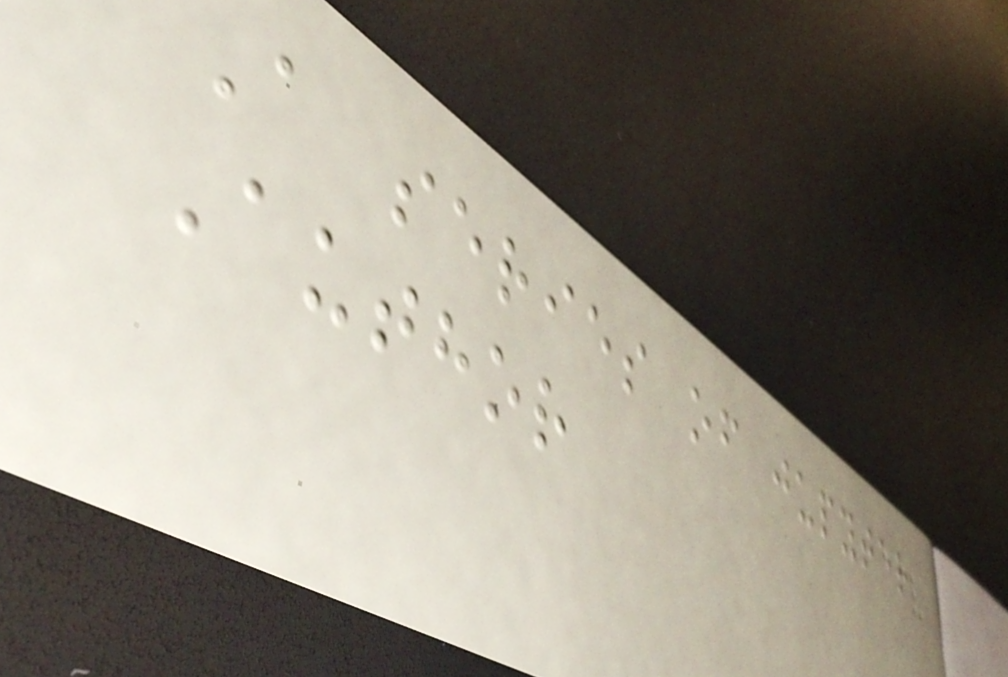A series of jupyter
Author
